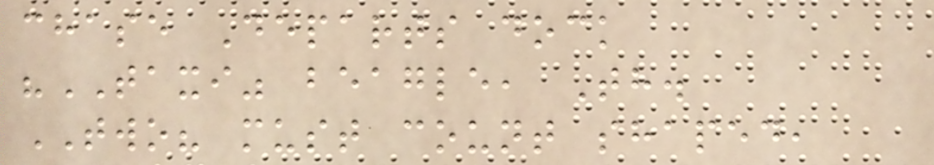chase Departs dock
"TAXI" beagle, Th.
TWO? must count shaped,
